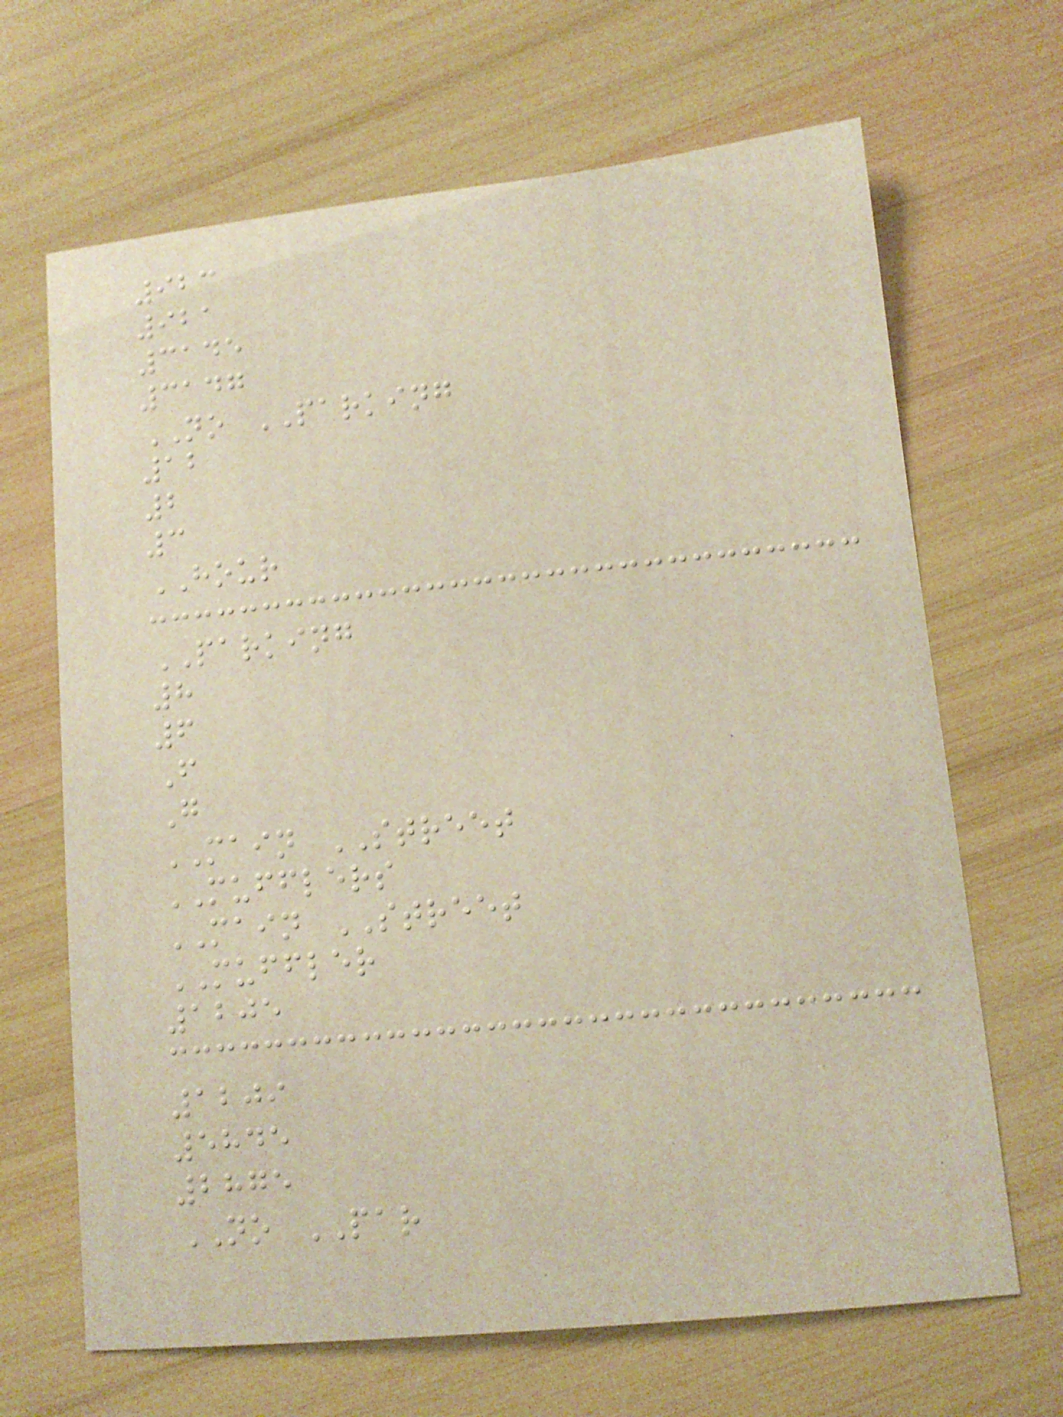923
921
3145
3147
NO PARKING
12
2
3
HOUR
PARKING
8
6
F
G
MAIN STREET
MUFFLERS
MAIN STREET
MUFFLER
1205
1209
5845
2875
NO PAR
